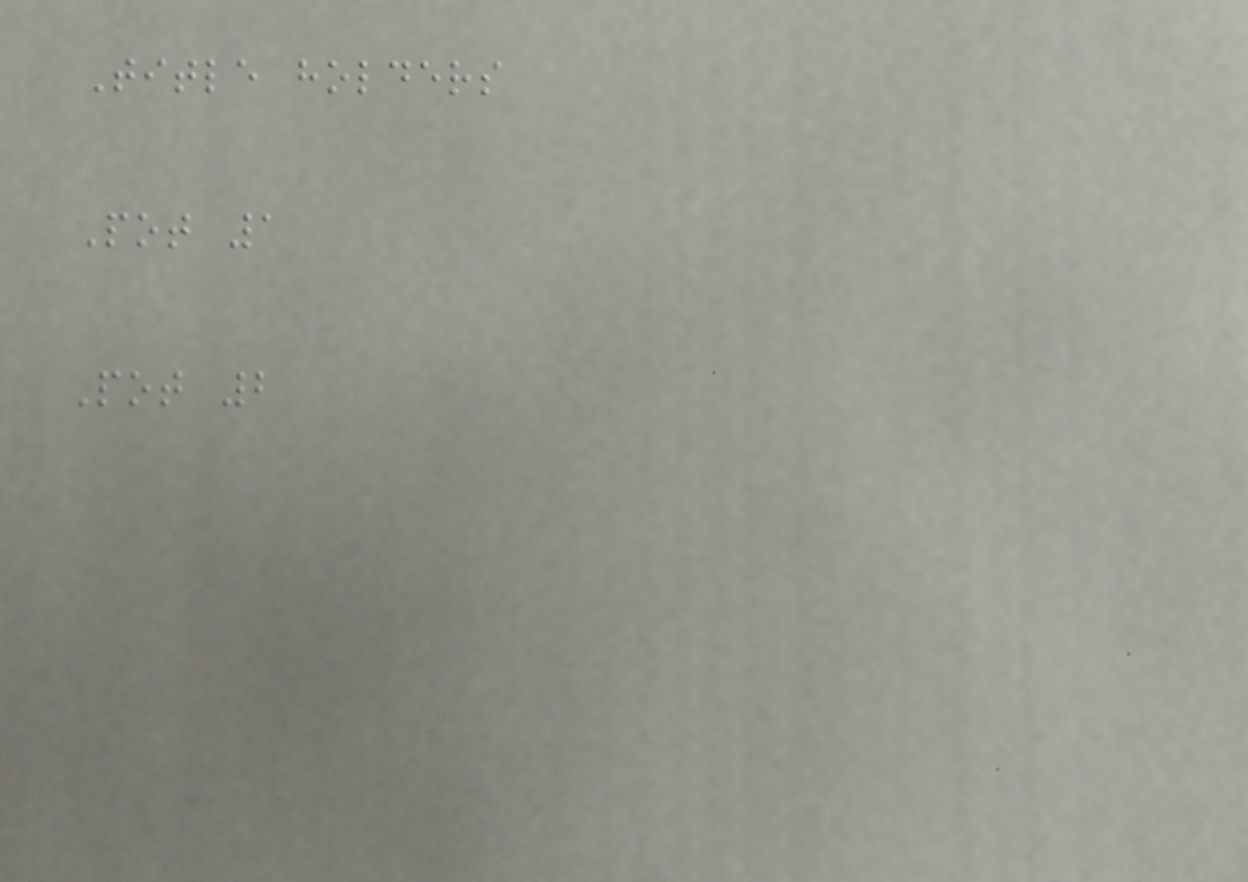Title holders
Pot 1
Pot 2
